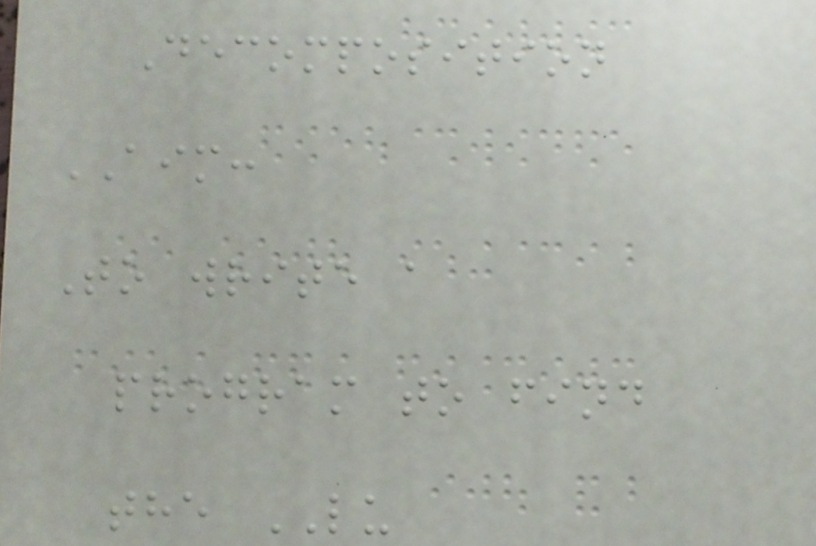Decomposition
AIM:
To write a
program to find
the LU
